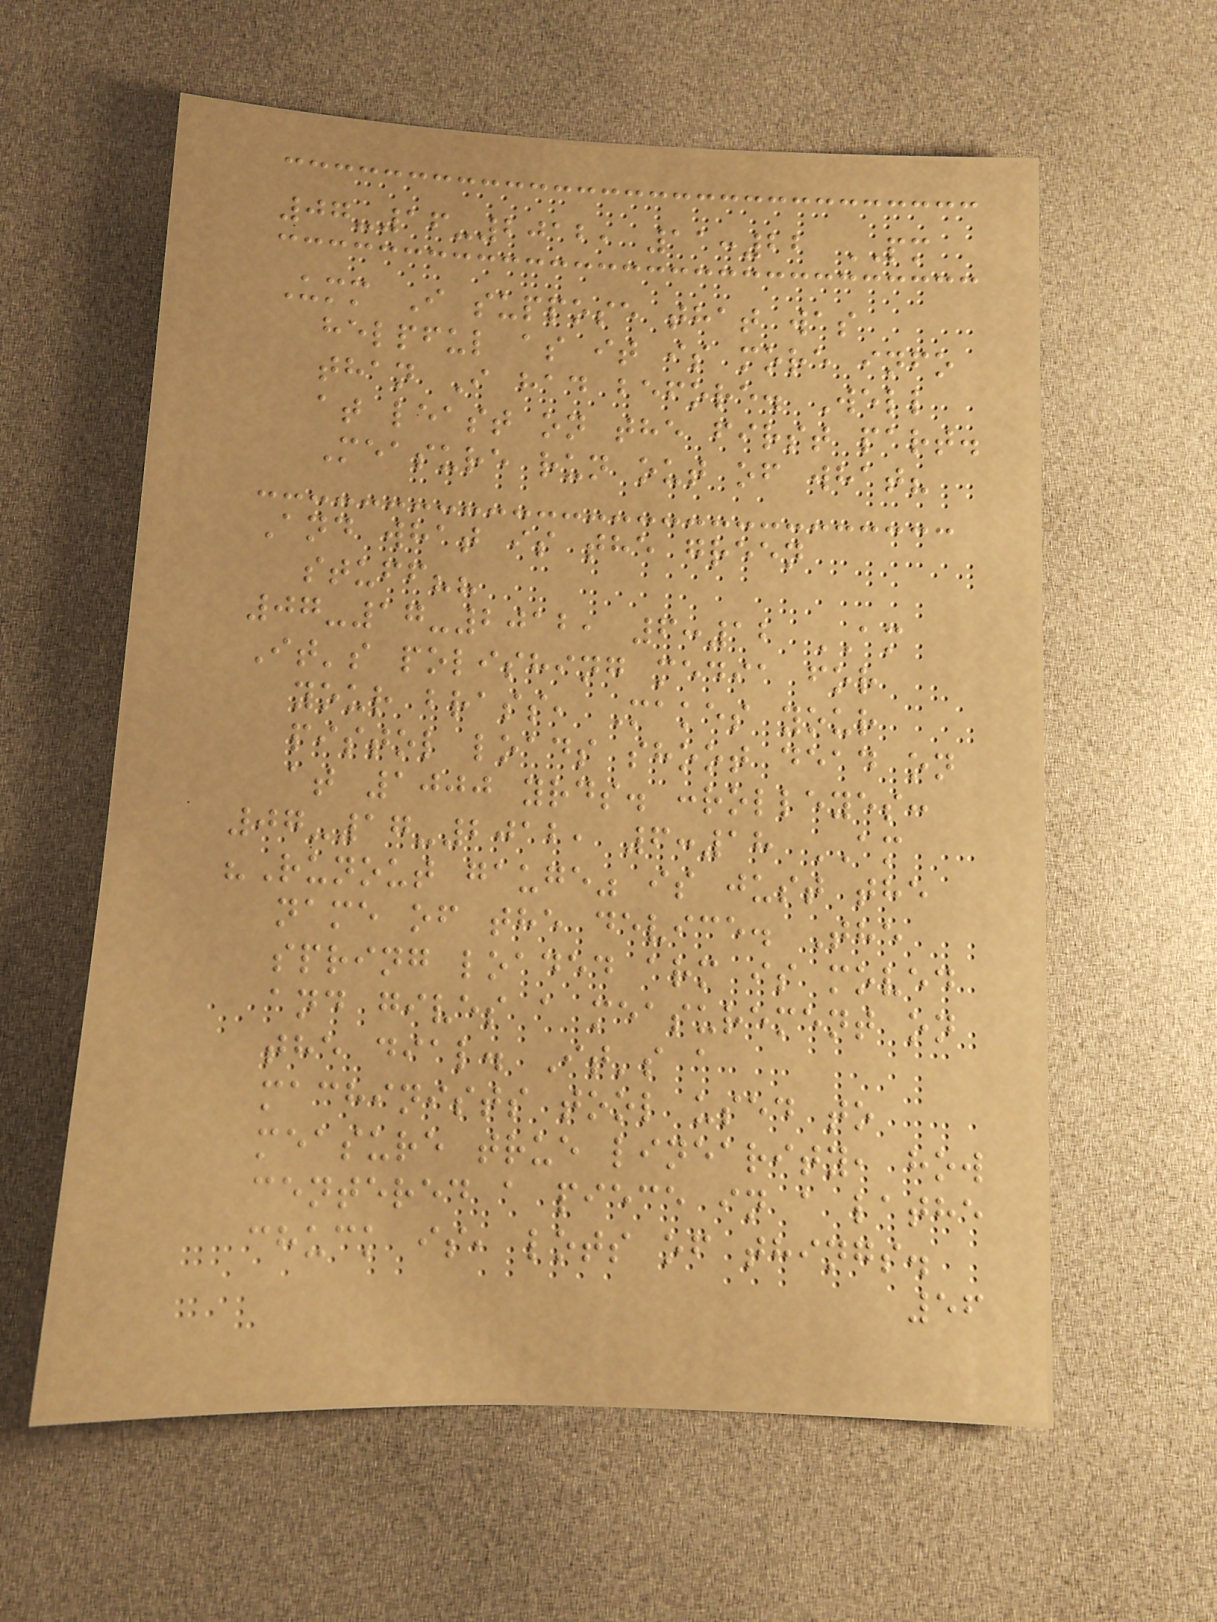07-16-2012, 11:22 PM
Umm I suppose that was
helpful as it is more info
than I had before. Well
at least on the first part.
Measure run out of what?
And what is the green
stuff??
07-17-2012, 6:12 AM
It's polishing media for
your brass, Makes your
pistol loads shoot dead on
at 1000 yrds. :rolleyes:
07-17-2012, 6:18 AM
"Runout gauge" is just the
name of the device. The
spring loaded arm is moved
and gives a measurement on
the dial. It's a
machinists tool used to
measure true linearity, how
centered a piece in a lathe
chuck is, lots of things.
56
